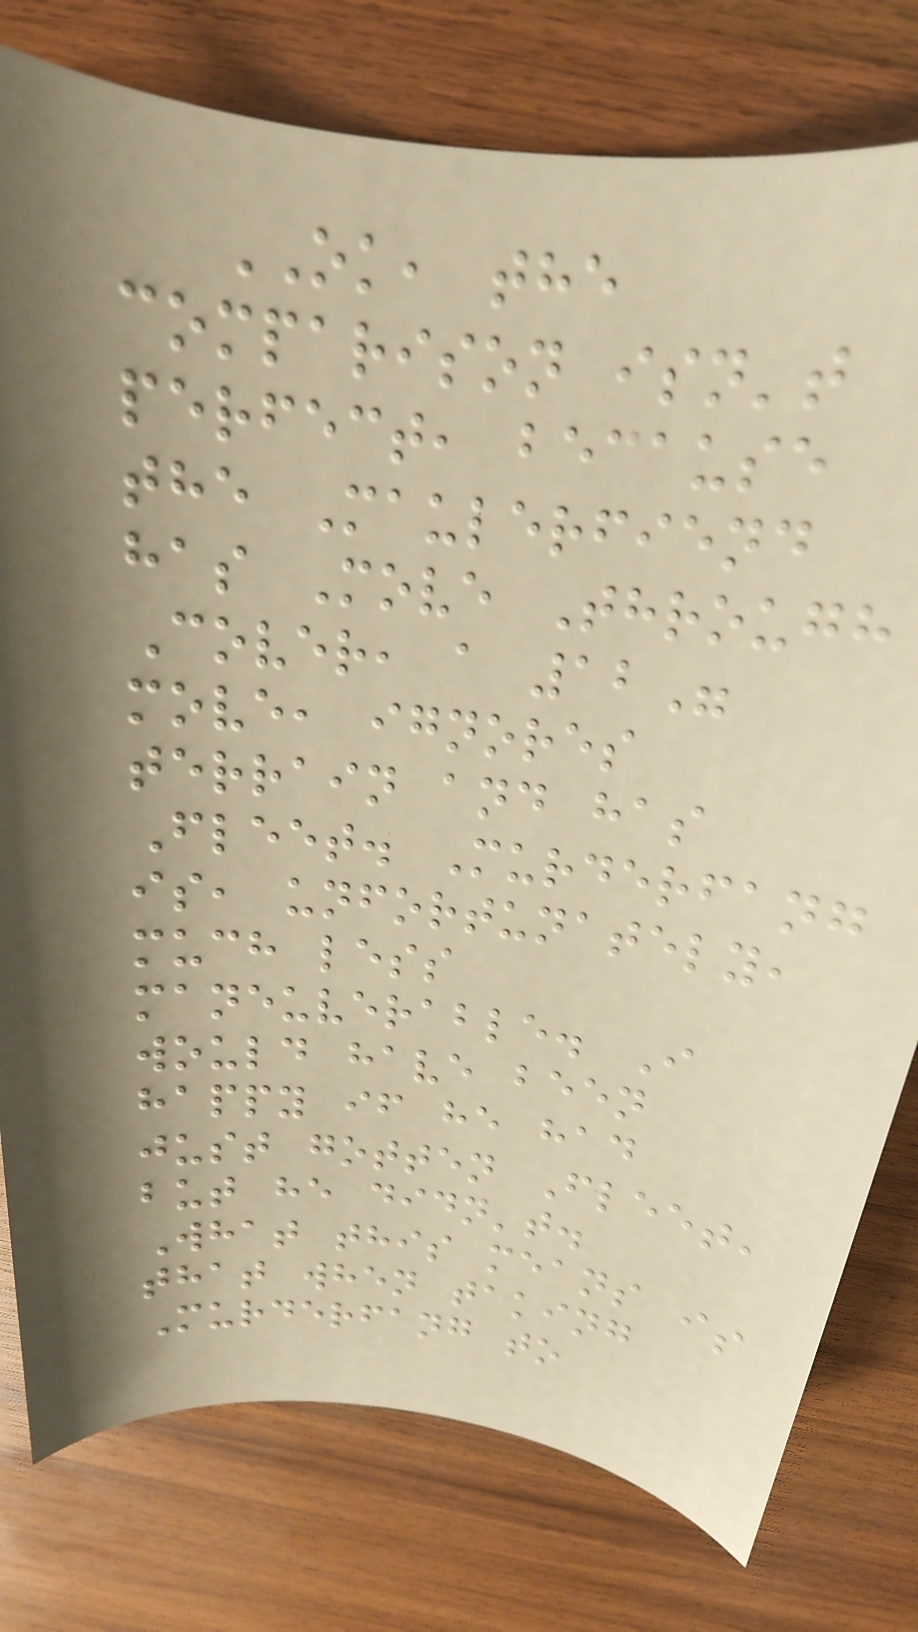OK, the
comparison isn't
perfect, because
the Maulerfiend
has Move Through
Cover, a 12"
move, ignores
terrain and has
Fleet. Murderfang
is, unfortunately,
much less
maneuverable. I
would have been
happy if he had
just gotten Fleet,
but he didn't.
What this means is
that when taking
Murderfang to
